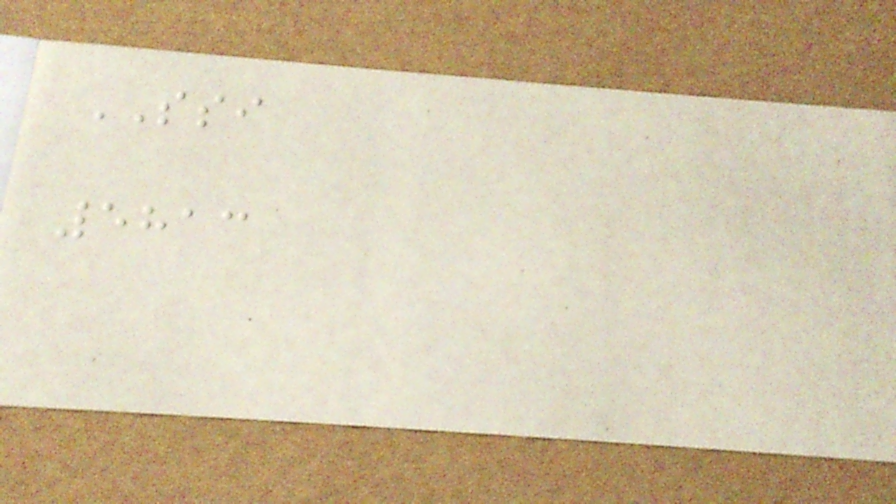SSI
5813
